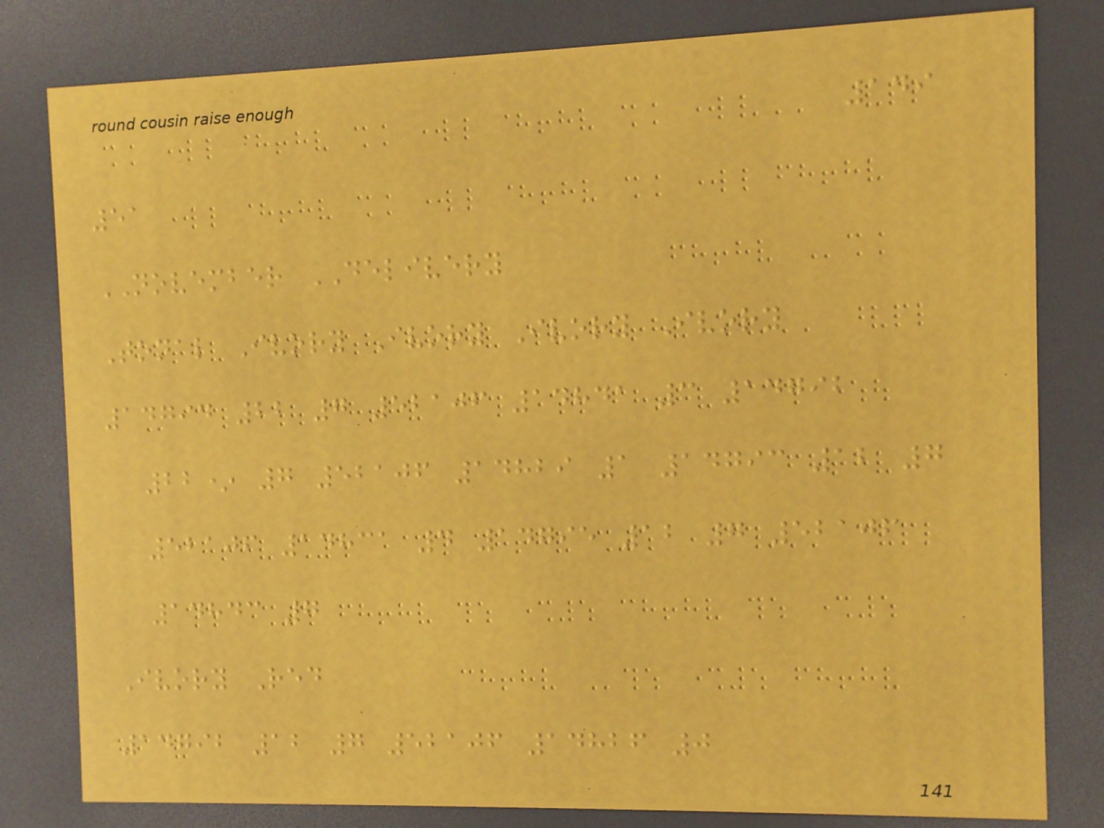149
51
NOVEMBER DELIVERY
Tonal Ivory Ivory Ivory Ivory
14794 22 7 52106 14841 3 14792
22* 7 52106 14829 1 14793 12 7
52106 14831 4 14795 12 7 52106
14843 7
Ivory Red
14792 12 7 52106 14826 0
